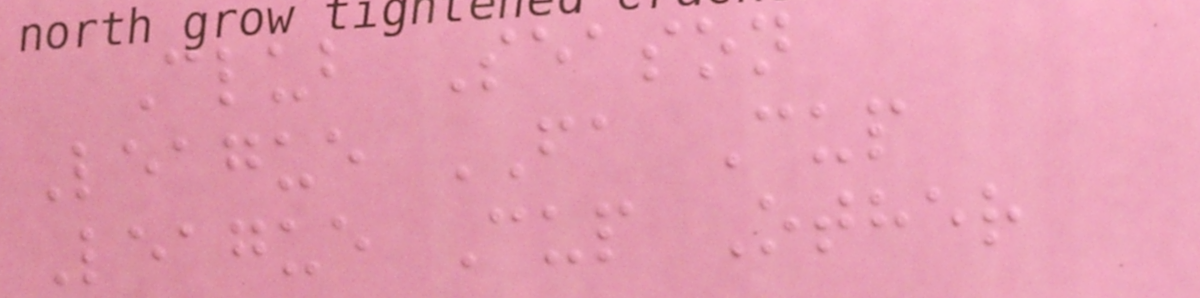Club Season
League FA Cup
League Cup Other
